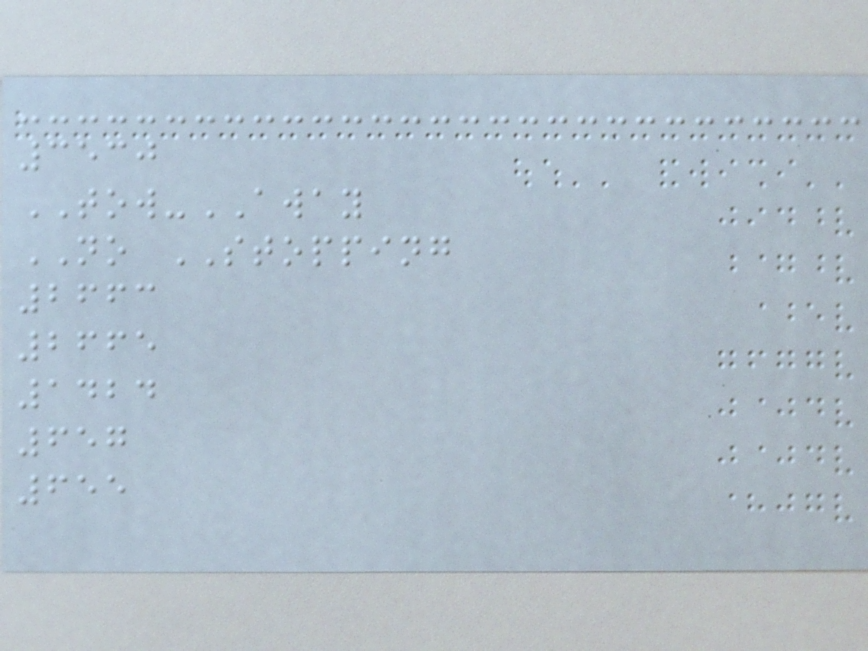3530
TOW-AWAY
NO STOPPING
2663
2665
1424
657
655
